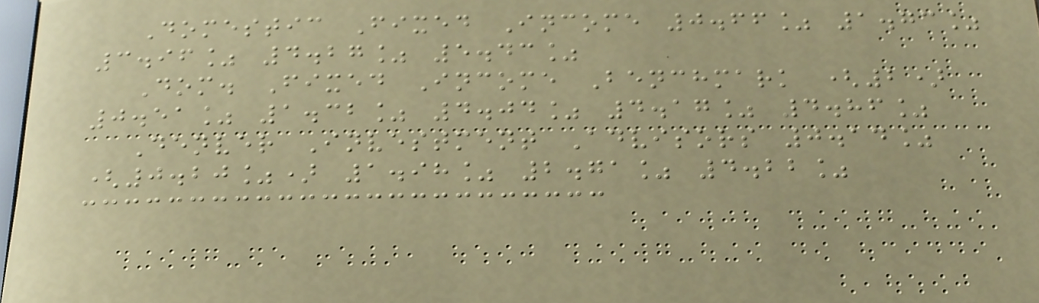Domestic Fixed Income 0.66% 1.73%
3.96% 4.27% 5.43%
Dom. Fixed Income Benchmark (2)
0.51% 1.32% 4.04% 4.17% 4.86%
Denver Investment Advisors 0.14%
(0.20%) 1.98% 2.71% 4.22%
